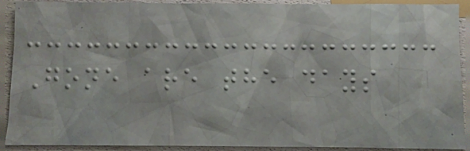Gone are the days
